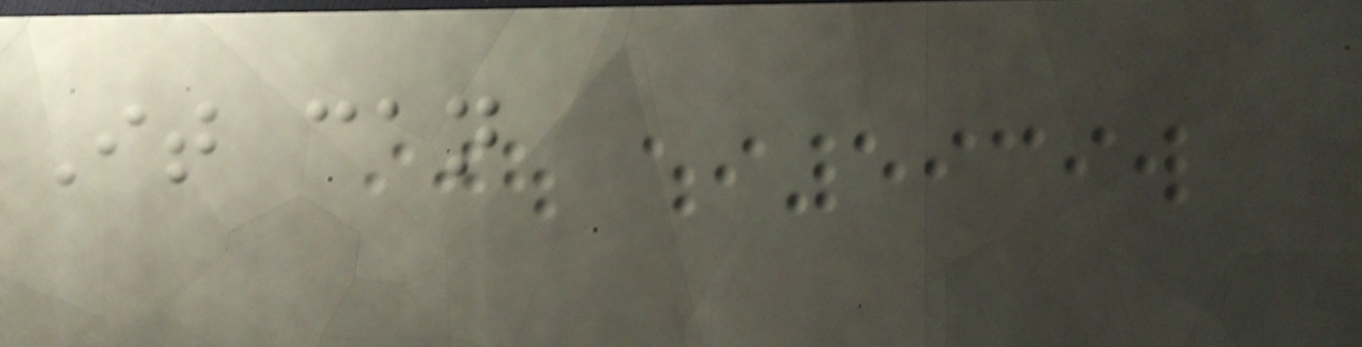It can
